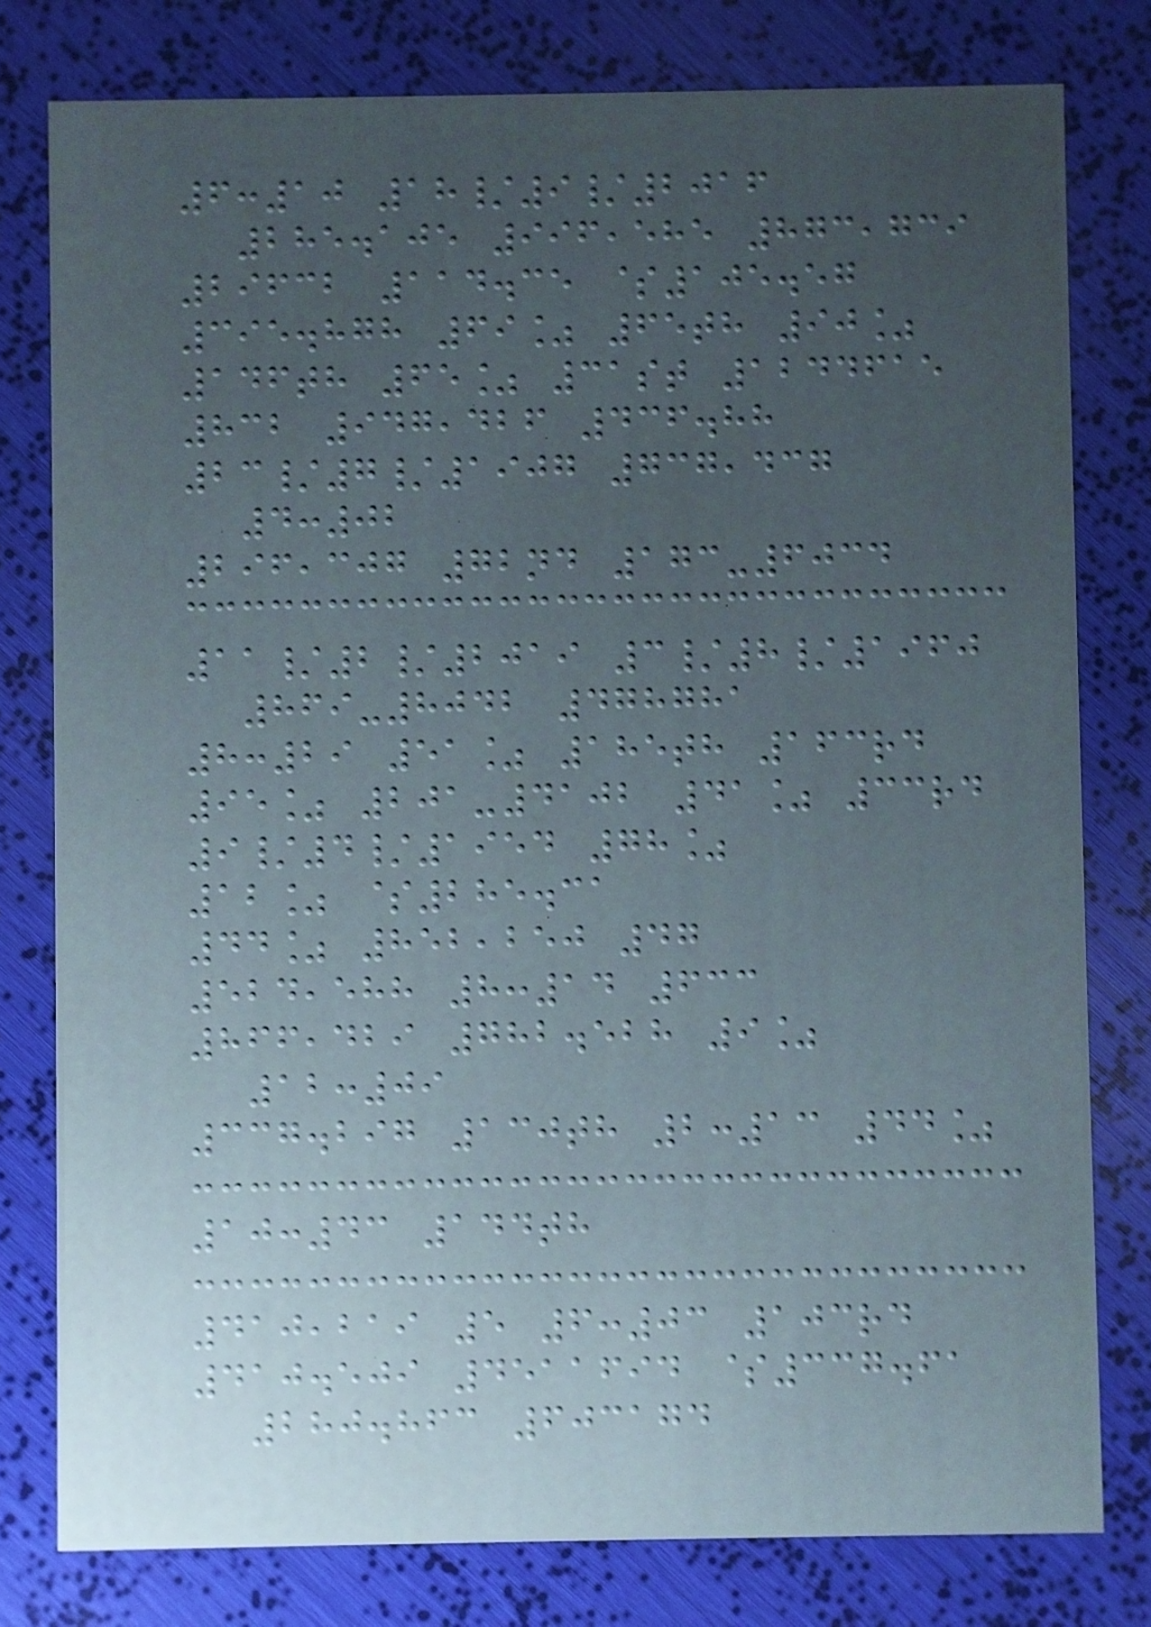6:10 18/9/2016
285.105 996,585 873,739
29632 114.35 $105.57
395.878 69% 65th 90%
146th 65% 31st 1244615
832 947,426 436.88
23/7/1907 737,437
4:02
296,307 72nd 173-6034
11/2/2019 3/8/1960
869-8042 478781
8:29 51% 185th 163rd
95% 201-4102 41% 33rd
9/4/1954 78%
12% $285.31
44% 852,250 47
524,588 8:14 633
866,429 782.528 9%
12:09
337.297 130th 2:13 44%
10:43 144th
410,219 5 6:03 103rd
410.509 4511694 $337.61
280.863 603174
